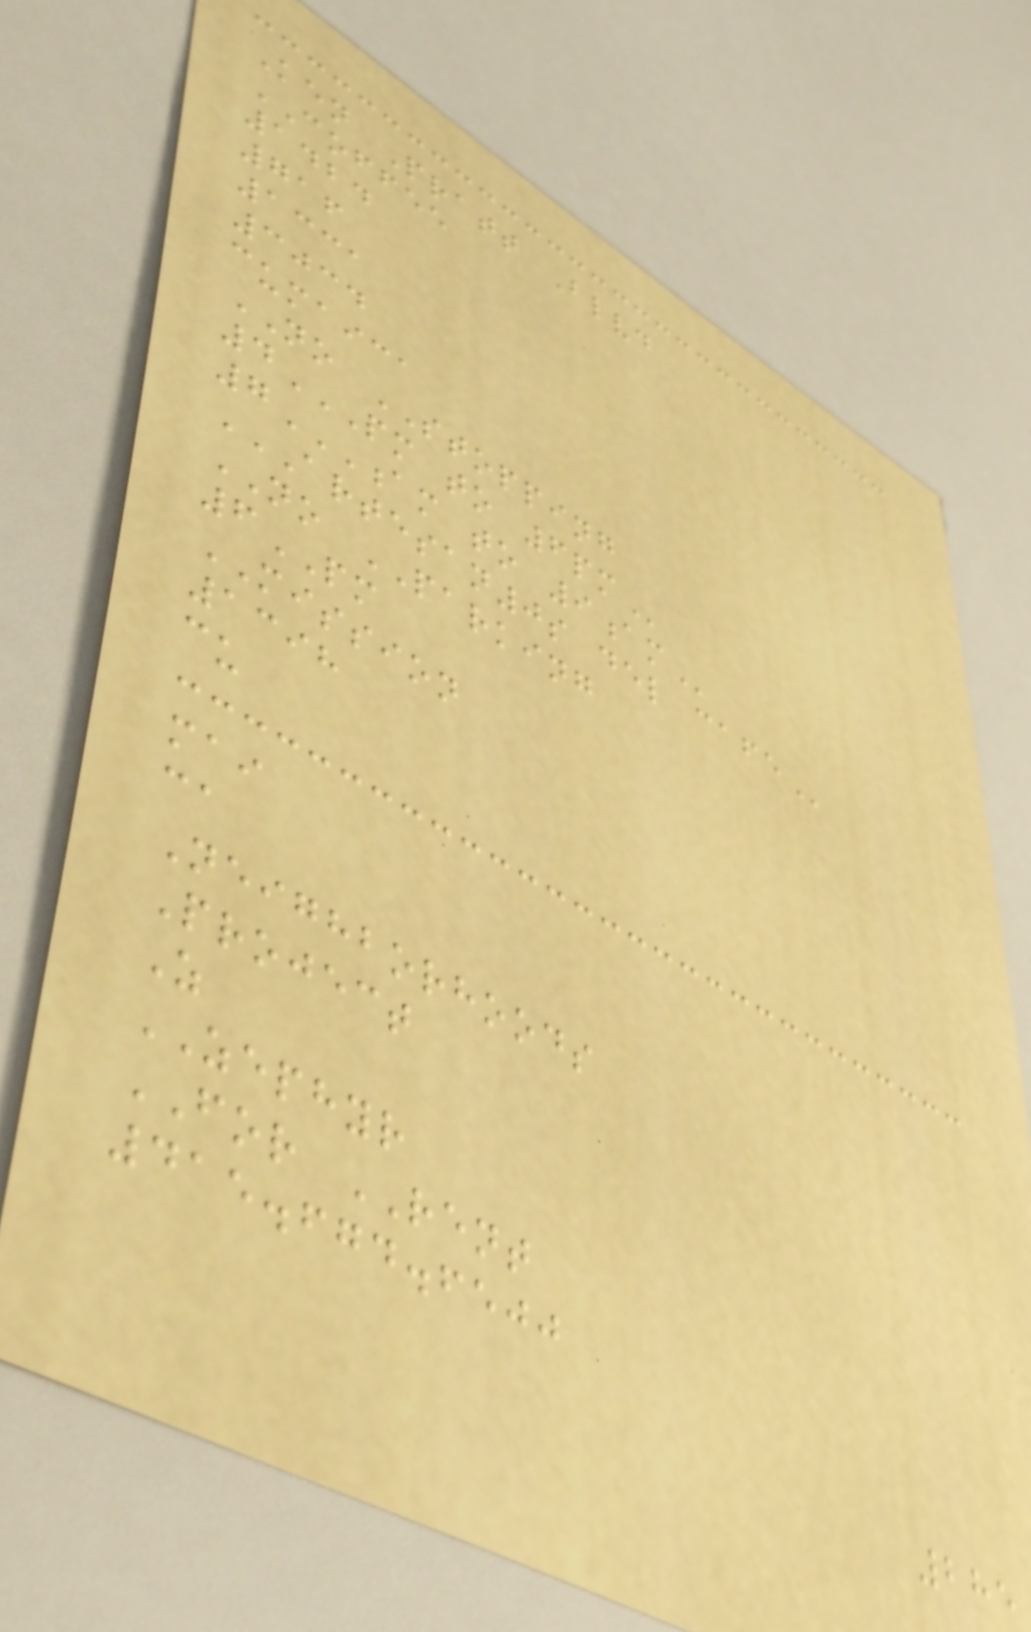Ken Pratt Blvd
COFFEE
1424
716
1331
3034
cumaica
NO STOPPING
4PM TO 6PM
7AM TO 9AM
ARTESAN0S DEL CAFE
NO PARKING
6PM
MISSION
1398
cu
mai
ca
Neighborhoods
Project
Z
ZEPHYR
FOR RENT
415.674.6500
285
